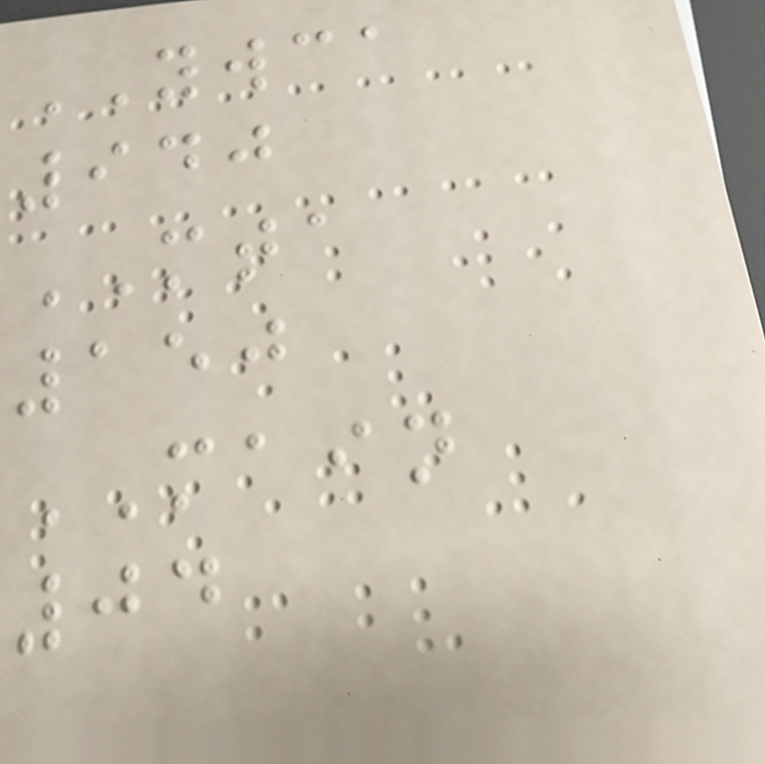YWCA
940
MTA
150
MAIN
04
